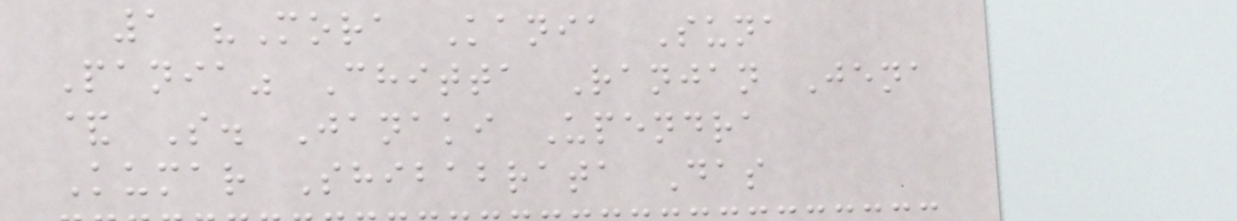1 "Mora Kania Suna
Pania" Chitta Ranjan Jena
& S. Janaki Upendra
Kumar Shibabrata Das
